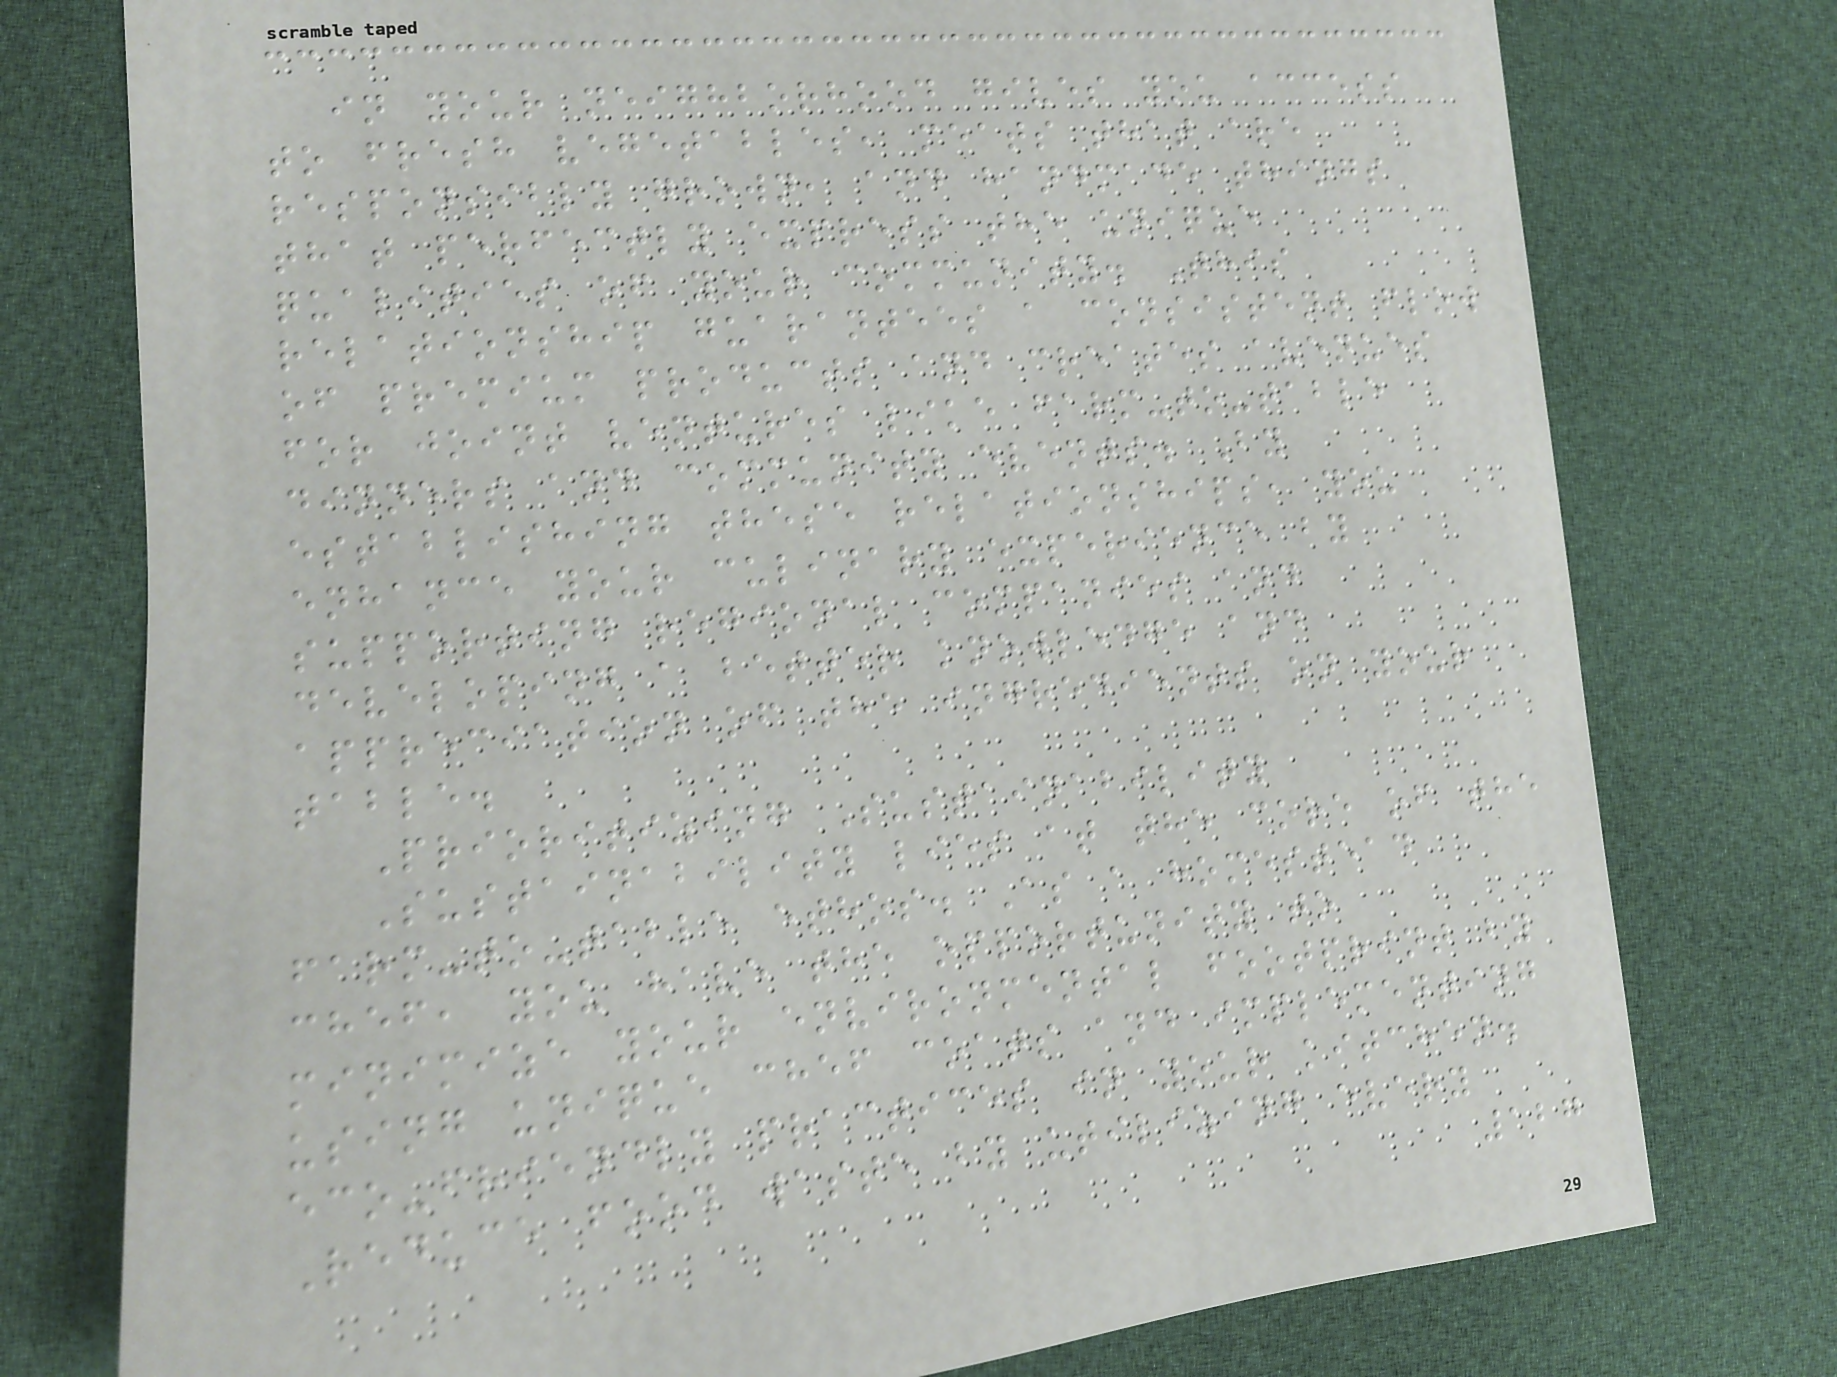in your neighborhood gives you access
to fresh vegetables, meats that are
responsibly grown, and handmade things
that perfectly express the unique
qualities of your community. This
relationship guarantees a consistent flow
of premium products and creates avenues
for joint ventures like farm-to-table
dinners and community events. By
establishing these relationships, you
enhance your culinary experience by
supporting regional companies and
developing a better knowledge and
appreciation of the ingredients on your
table.
Prioritizing Sustainability
Sustainability lies at the core of the
farm-to-table ethos. As a homestead
chef, you have the opportunity to
minimize your environmental footprint by
using unique chef coats and implementing
eco-friendly practices in your kitchen.
Reduce food waste by utilizing every
127
